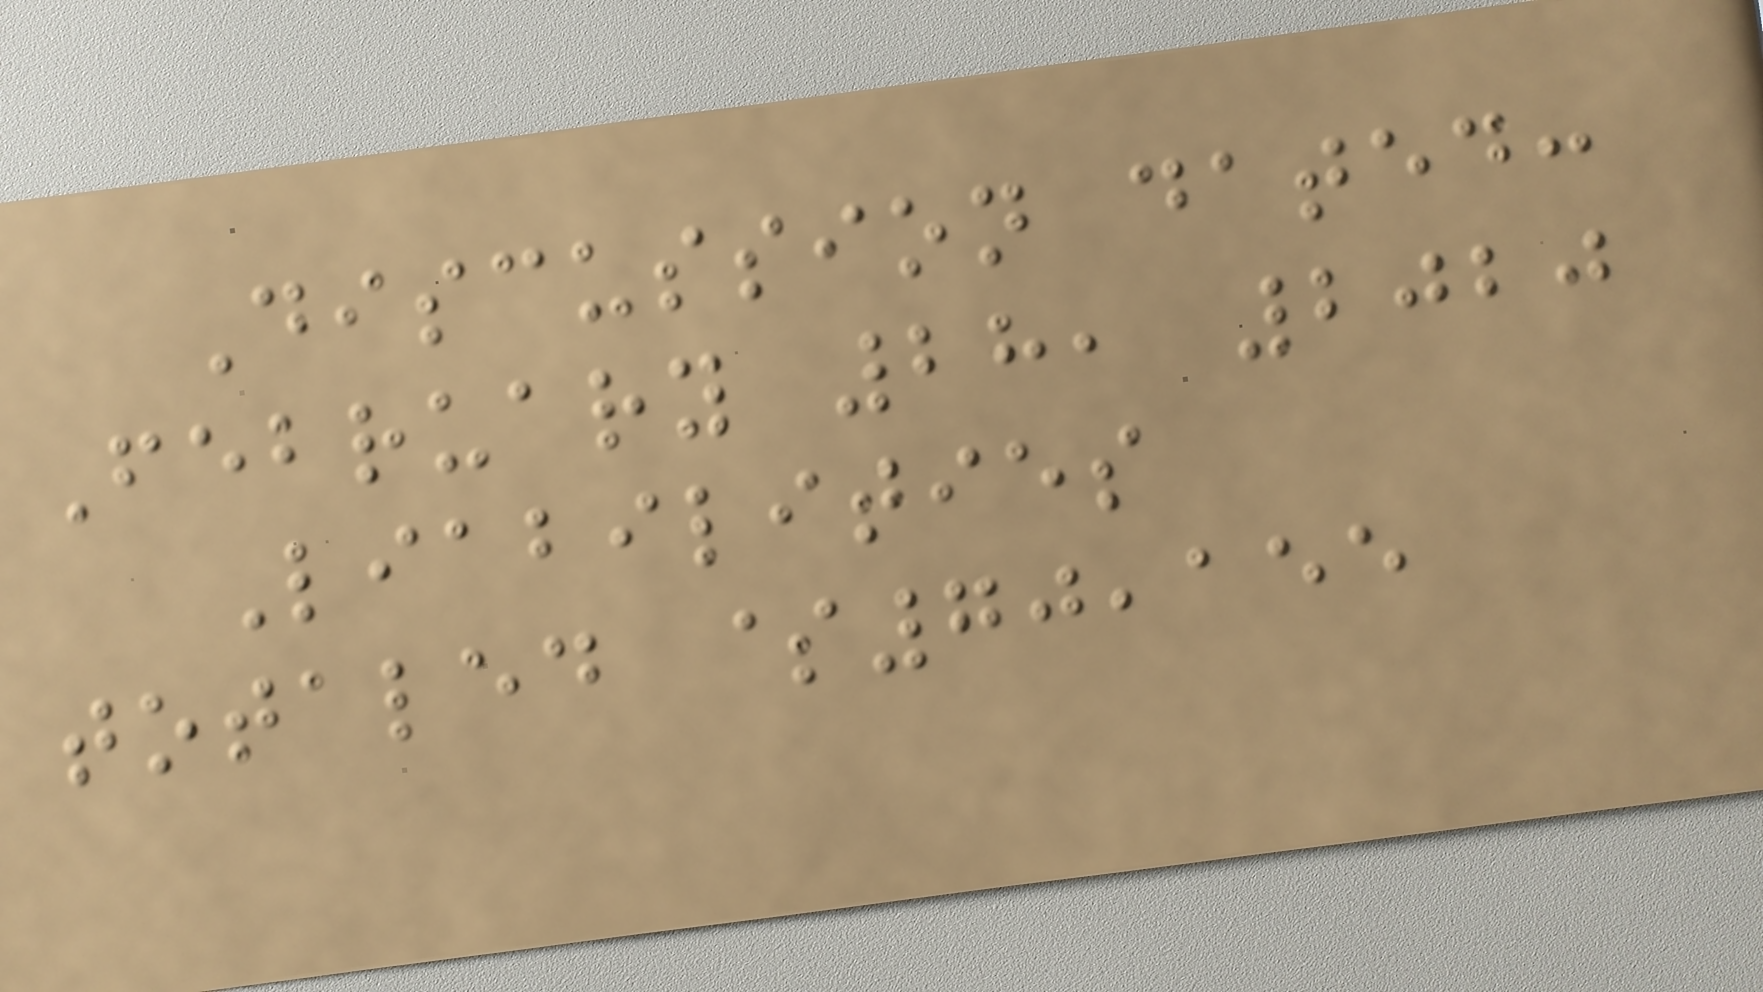Discussion dated:
February 28, 2020
Liabilities
totaled $70,155
